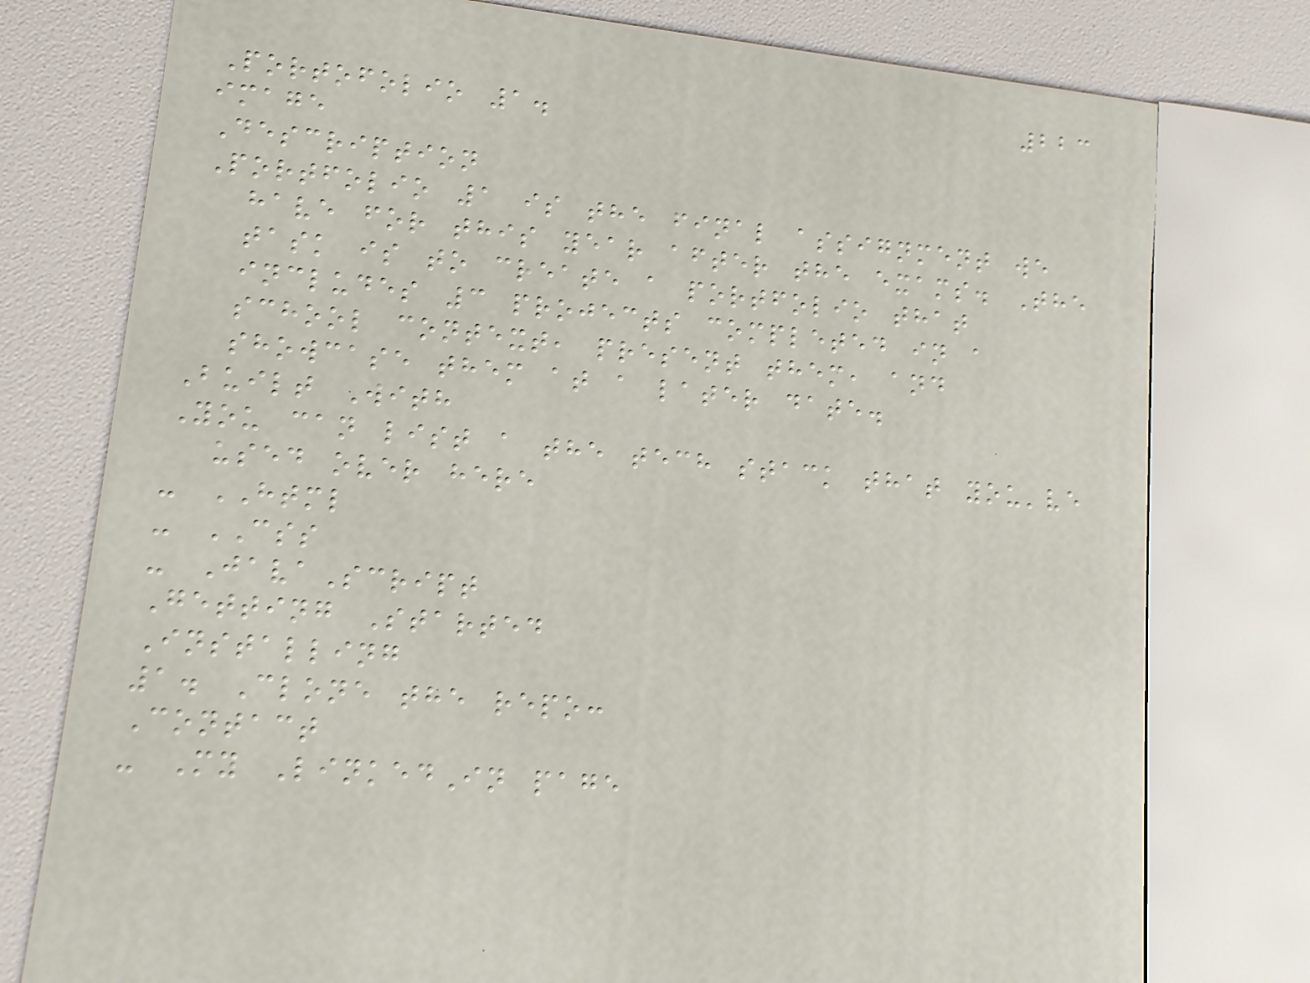223
Portofolio 1.
image
Description
Portfolio 1 is the final assignment we
have for this year after the exams. The
task is to create a portfolio that
includes 3 projects completed in a
school context, present them, and
showcase them at a later date.
Built With
You can list a the tech stack that you've
used over here
- HTML
- CSS
- JavaScript
Getting Started
Installing
1. Clone the repo:
Contact
- My LinkedIn page
